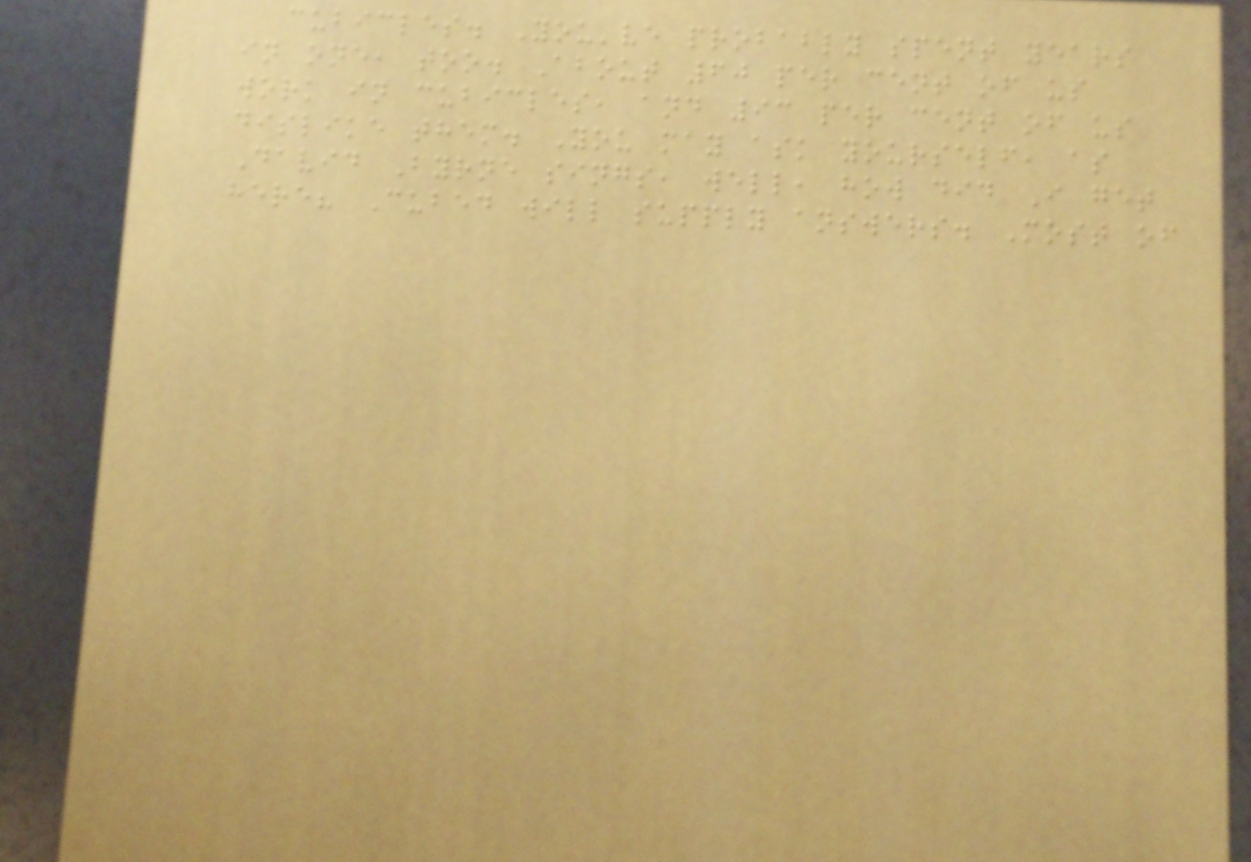cubicles. You've probably spent years
in one, too. About 60 per cent of us
work in cubicles, and 93 per cent of us
dislike them. You may ask yourself, as
David Byrne sings, well, how did I get
here? Cubed will supply answers. Most of
